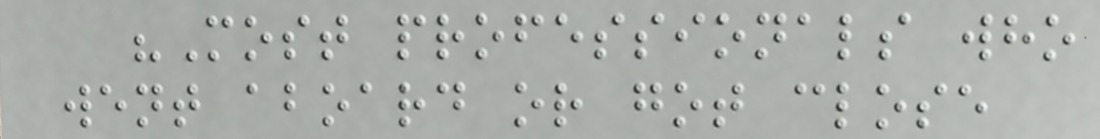"Most professionals who
went aboard or got close
